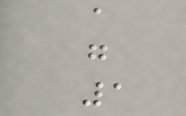a
g
1
